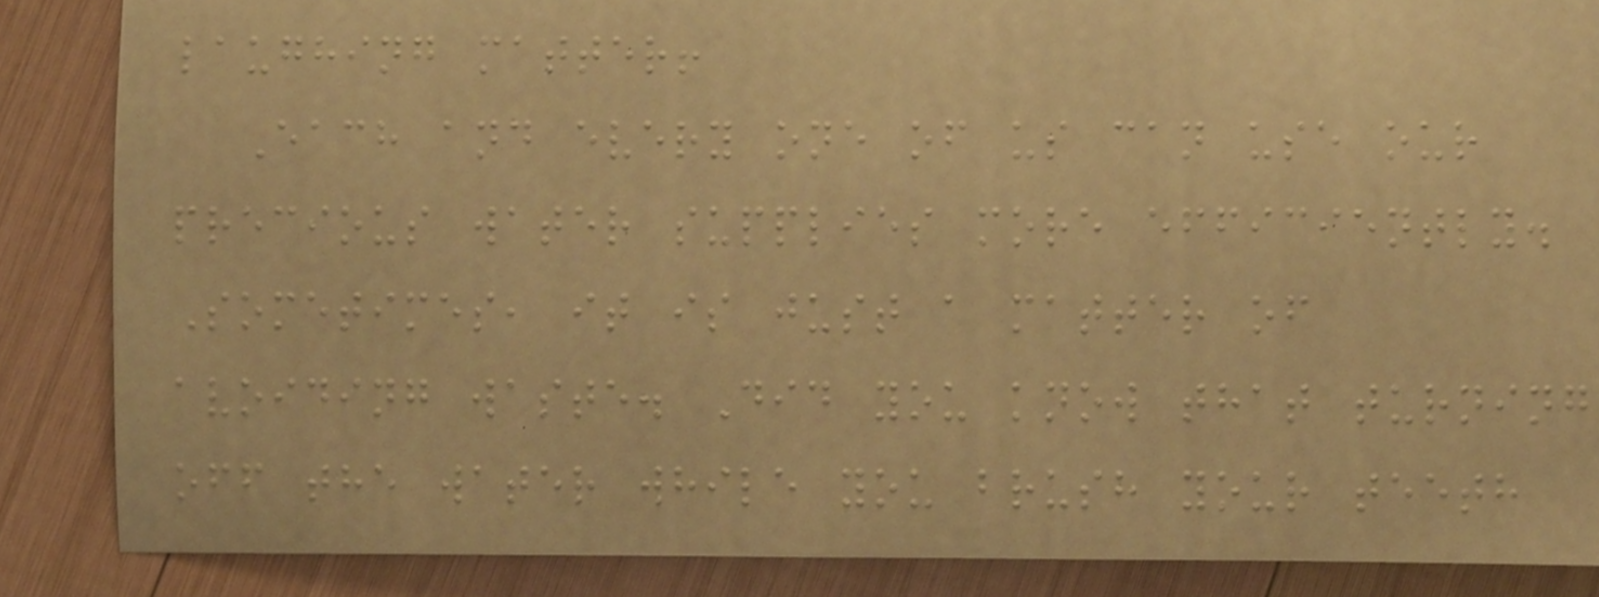laughing matter!
Each and every one of us can use our
precious water supplies more efficiently.
Sometimes, it is just a matter of
avoiding waste. Did you know that turning
off the water while you brush your teeth
